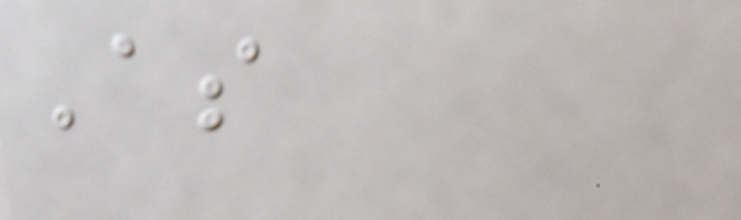As
